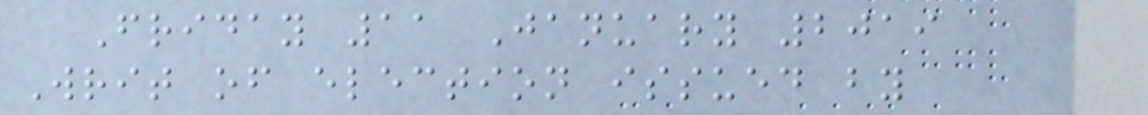Friday 11 January 2019
Writ of election issued by
